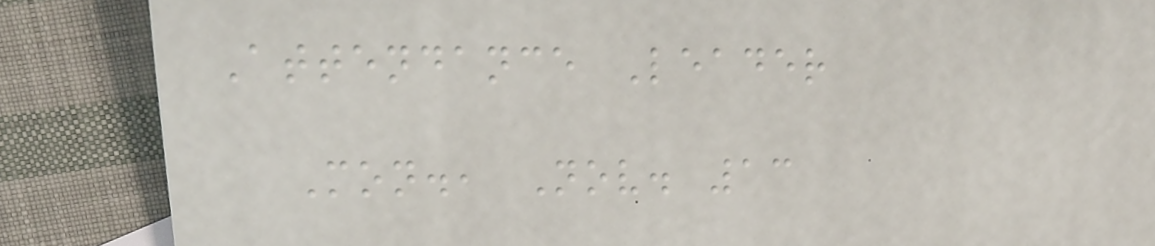Attendance Leader
Mon., Nov. 13
